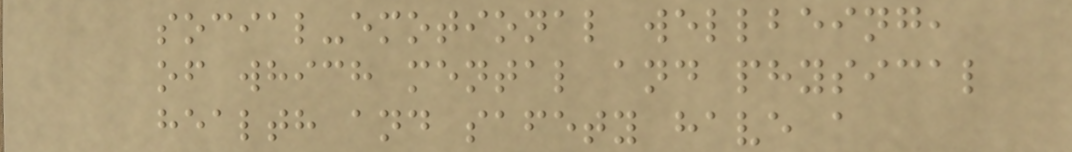social-emotional wellbeing,
of which mental and physical
health and safety have a
